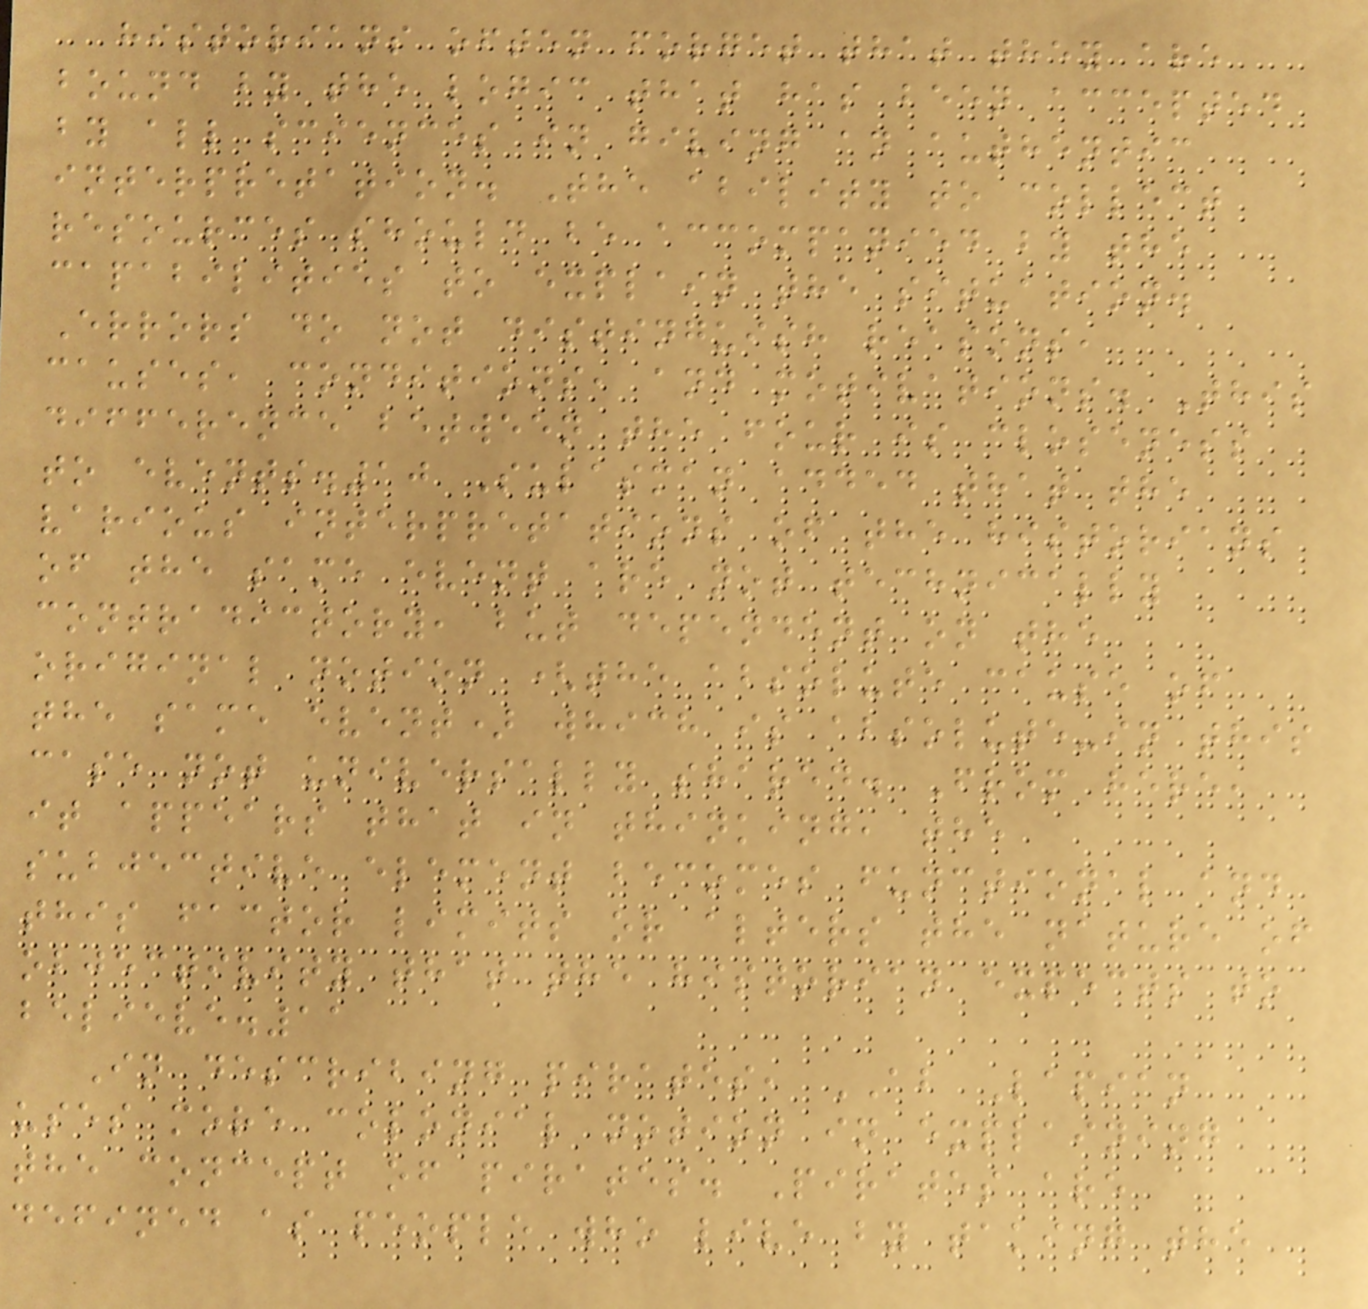historians often forget that they are
bound by the logic that has been accepted
by all sciences in giving an authentic
interpretation. The ability to collect
resources should be accompanied by the
capabilities to explain the situation.
Errors do not distinguish reasons,
causes, conditions, and motivations. This
difference between the four is closeness
to events.10 Sulasman added that the
various interpretations of the historians
of the same event are not technically
contradictory, but dependent on the
original notion (the absolute cause of
the same event) which is absolute-in this
case not universally shared. From here,
it appears that in thinking, the
subjective element becomes functional and
this factor limits or alters the nature of
objectivity that the historian expects to
believe.11
In describing pirates, AB Lapian
uses more colonial notion in explaining
the concept of pirates. Pirates are
defined as people who live by taking the
